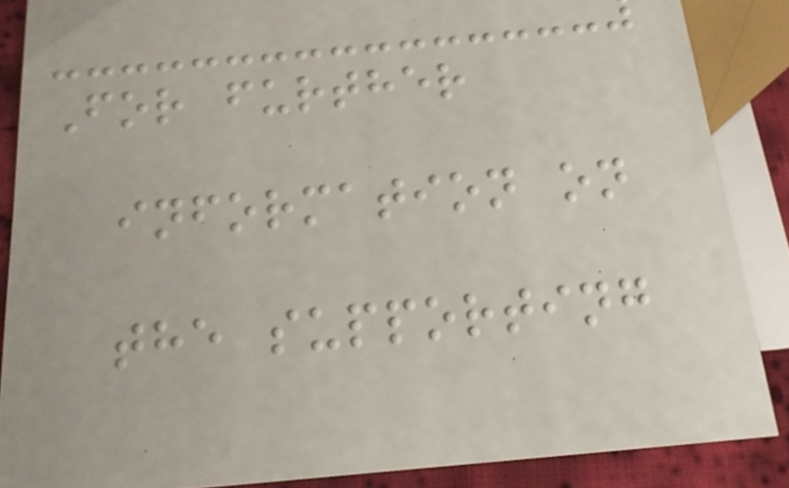For further
information on
the supporting
